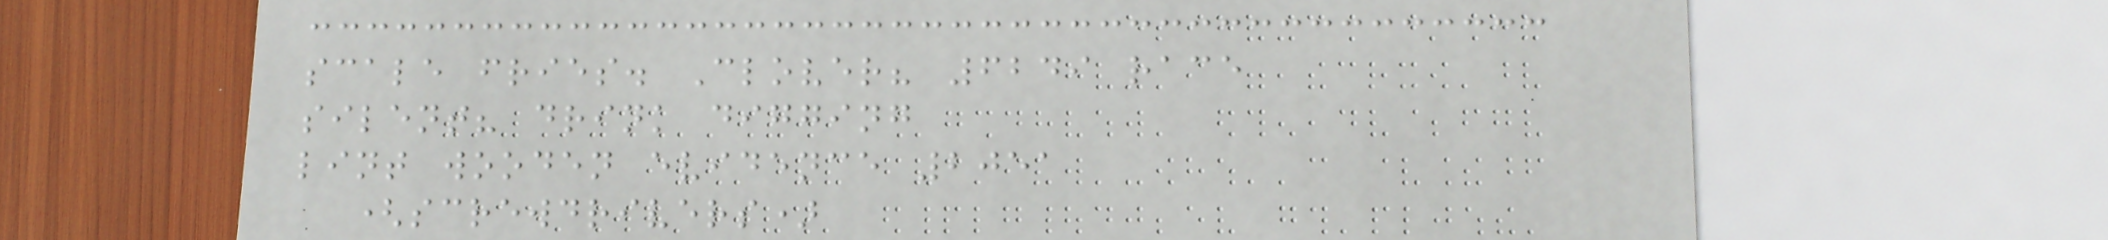scale fries. Clover? 6249 race
silent? drink digging
lint wooden evidence 2051
(screwdrivers)
